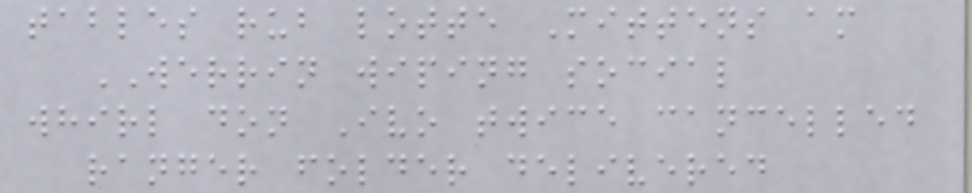tables rub lotte Mittens am
WERRIN wiping social
whirl don Ivo twice cancelled
ranger folder delivered
